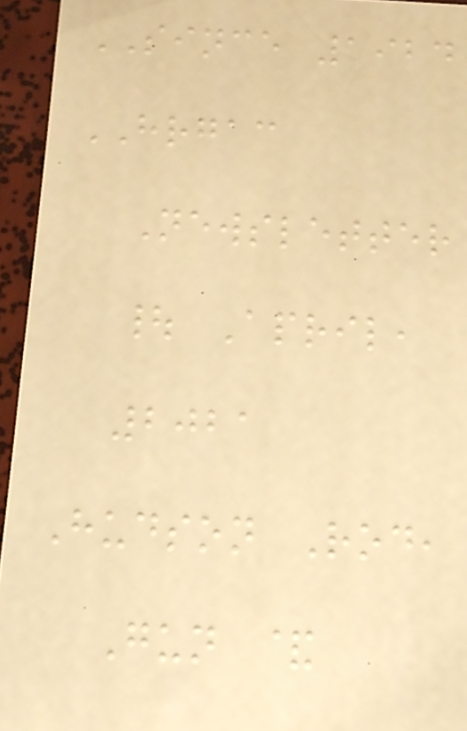SINCE 1924
HRGAC
Newsletter
| April,
2021
Hudson Rod,
Gun &
